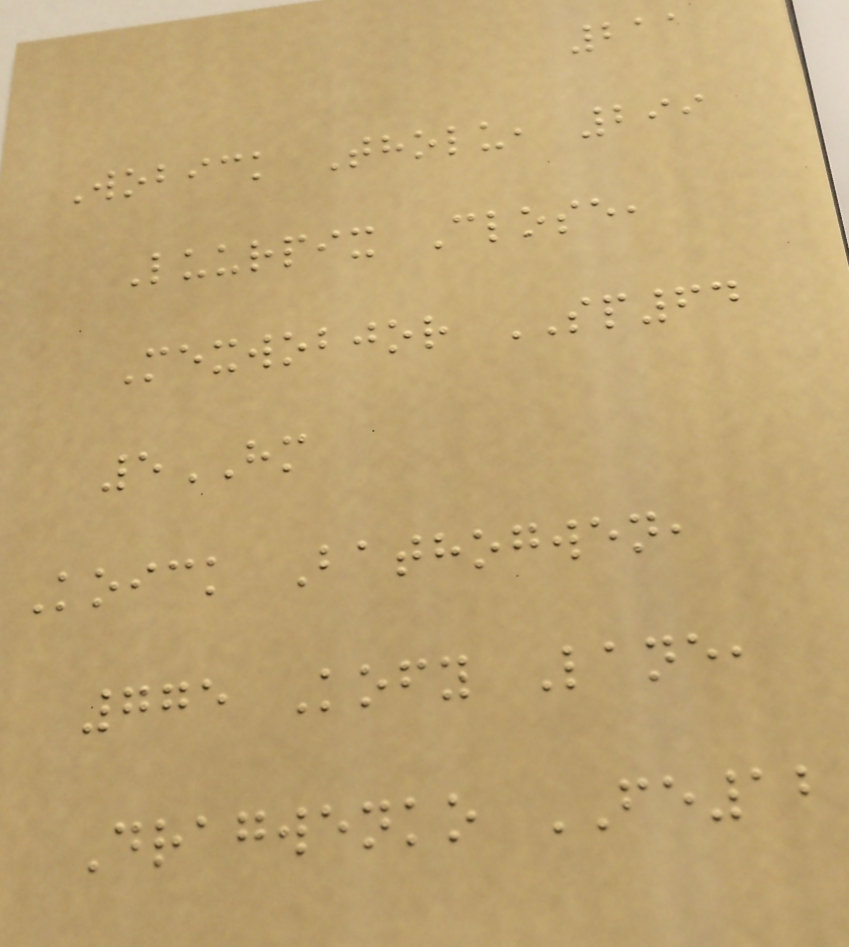211
Wobick Tholu, 299
Luurpix Close,
Mexwobjor SP64
5HM
Koick Bathogwen,
775 Kofy Lane,
Dragwenko FE12
